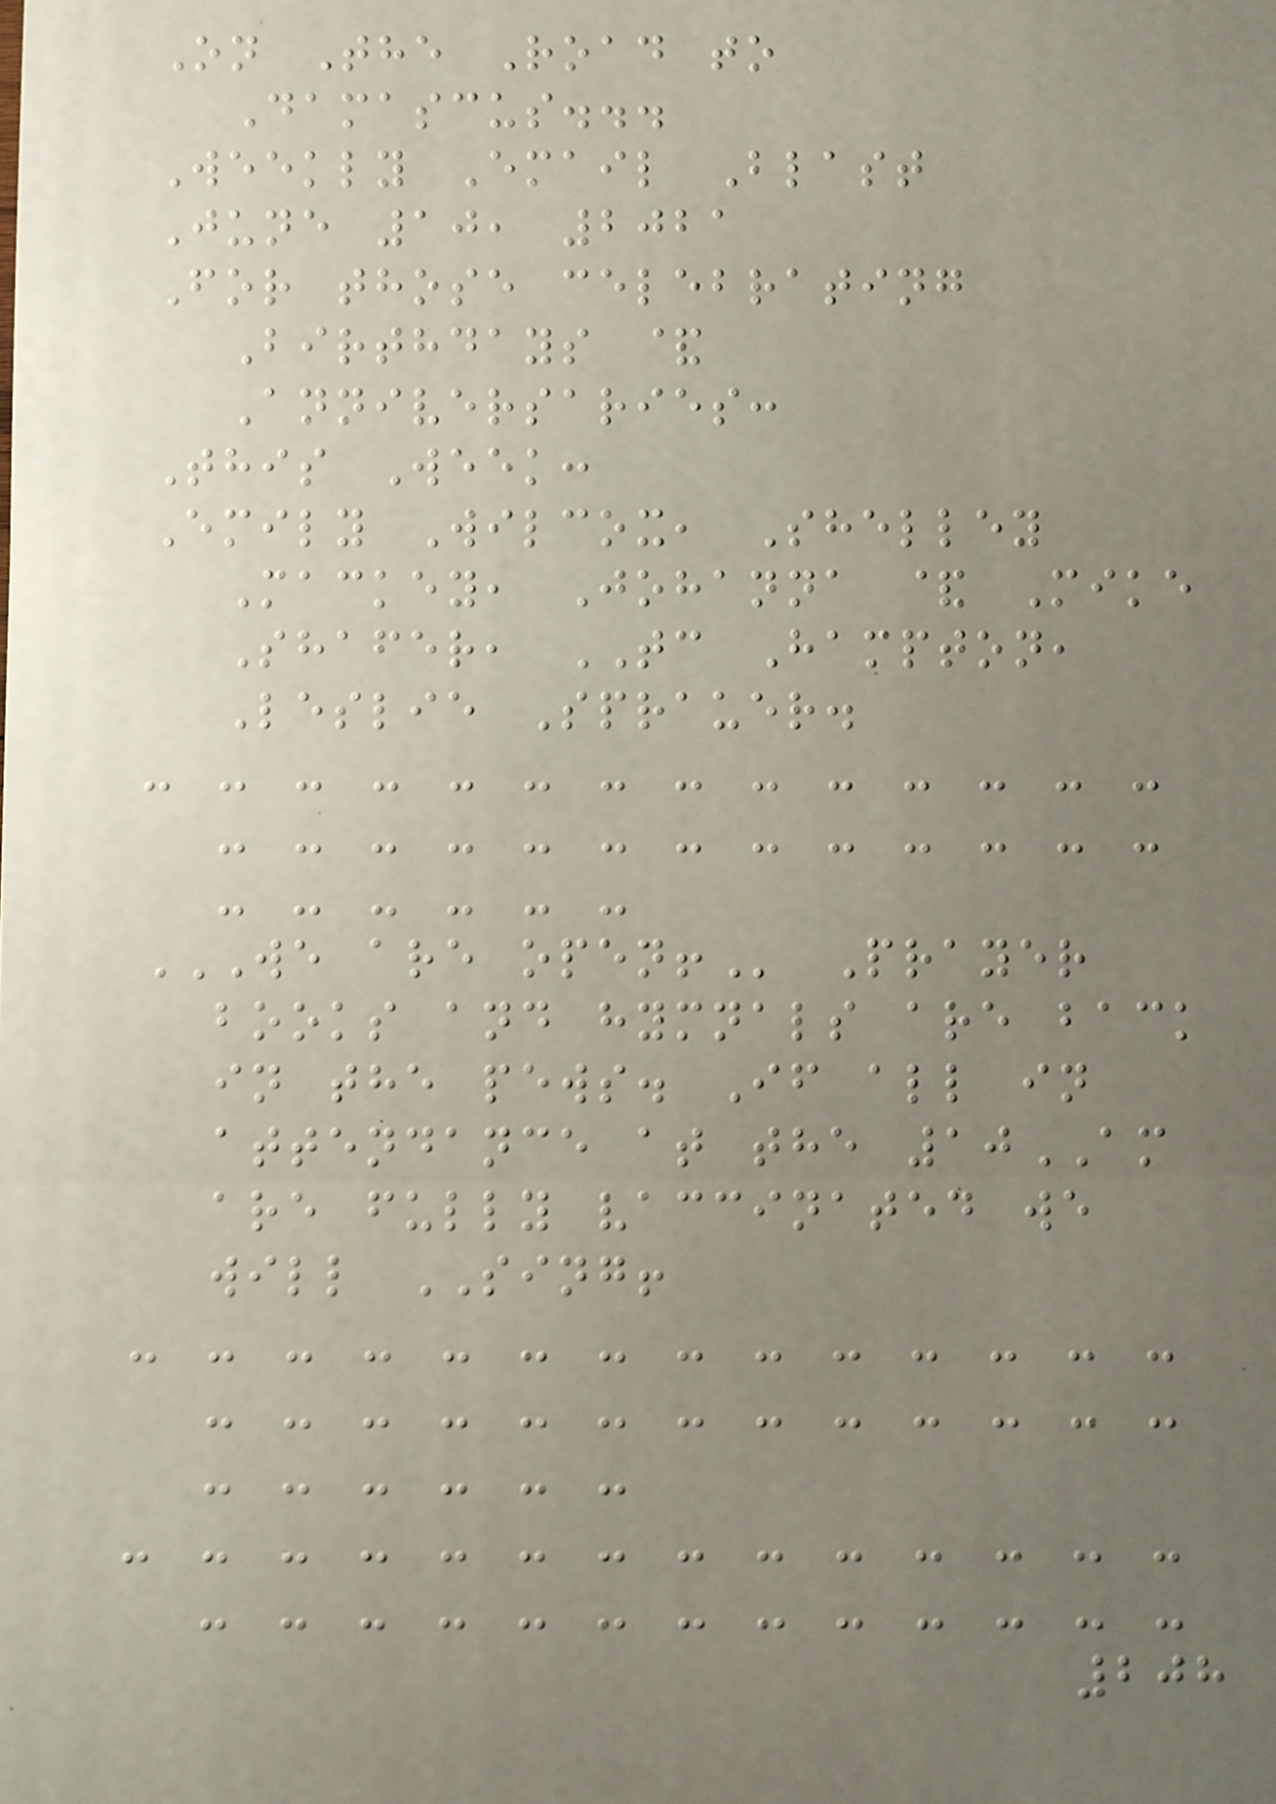On The Road to
Damascus...
Weekly Email Blast
June 10, 2021
For those celebrating
Birthdays &
Anniversaries:
This Week:
Emily Wilcox, Shelley
Mackey, Johanna & Mike
Shafer, TC Hampton,
Leslie Sprauer.
- - - - - - - - - - - - - -
- - - - - - - - - - - - -
- - - - - -
WE ARE OPEN! Prayer
books and hymnals are back
in the pews. If all in
attendance at the 10AM
are fully vaccinated we
will SING!
- - - - - - - - - - - - - -
- - - - - - - - - - - - -
- - - - - -
- - - - - - - - - - - - - -
- - - - - - - - - - - - -
208
